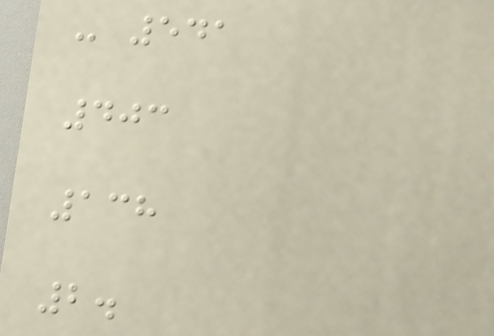- 541
403
138
2.
